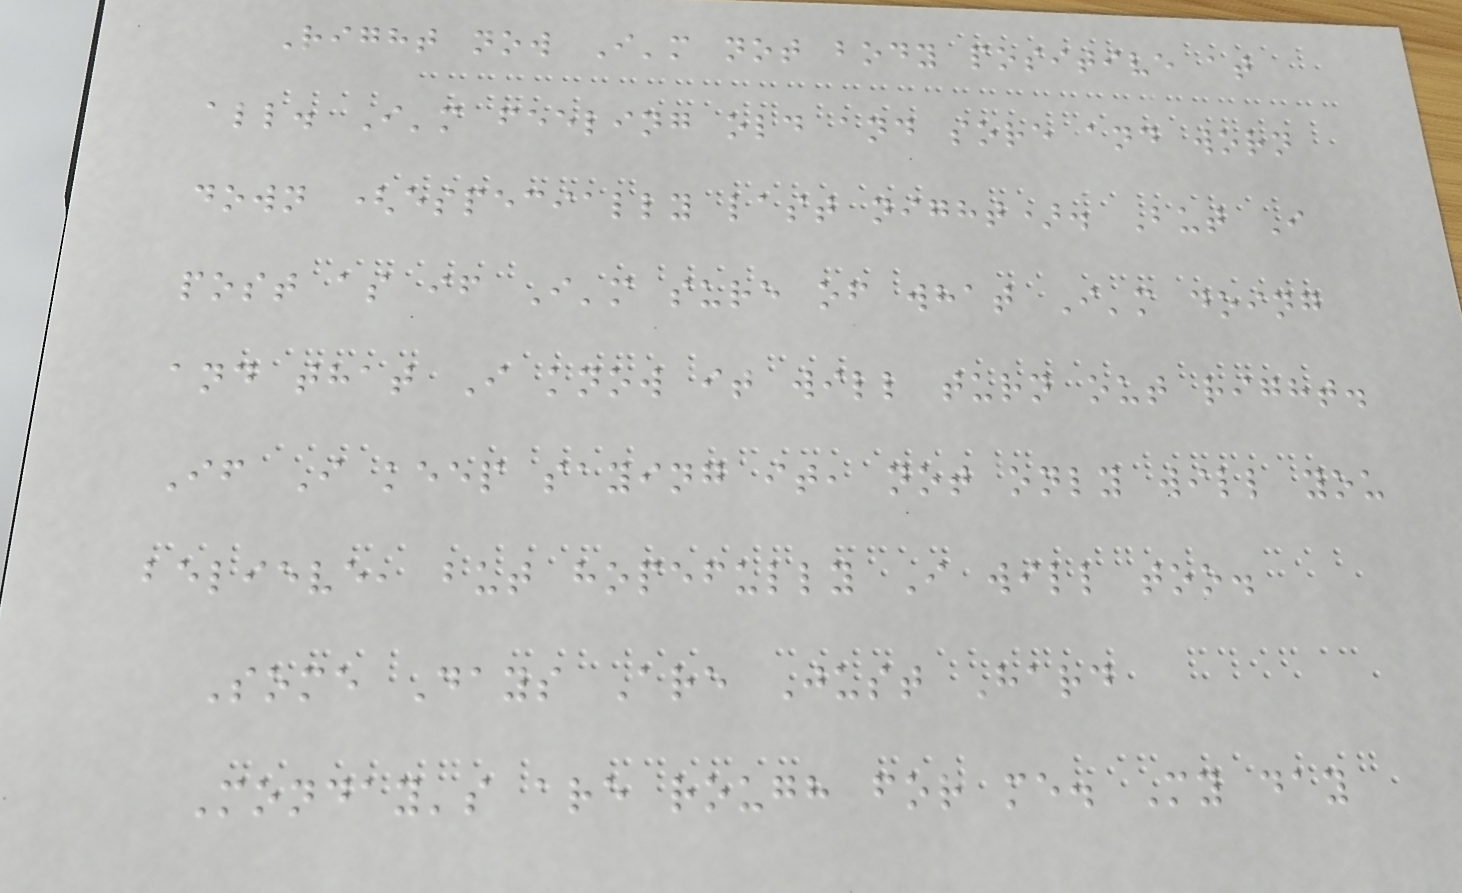Right now I'm not body positive at
all. I'm feeling old and sore and worn
down (especially last night). But I
post as if I'm sure of what I'm doing
and that I know it will turn out right.
If I keep saying it, not only will you
believe, but hopefully I will too.
Some Days Are Just Hard
Monday's are rough for me. My day
